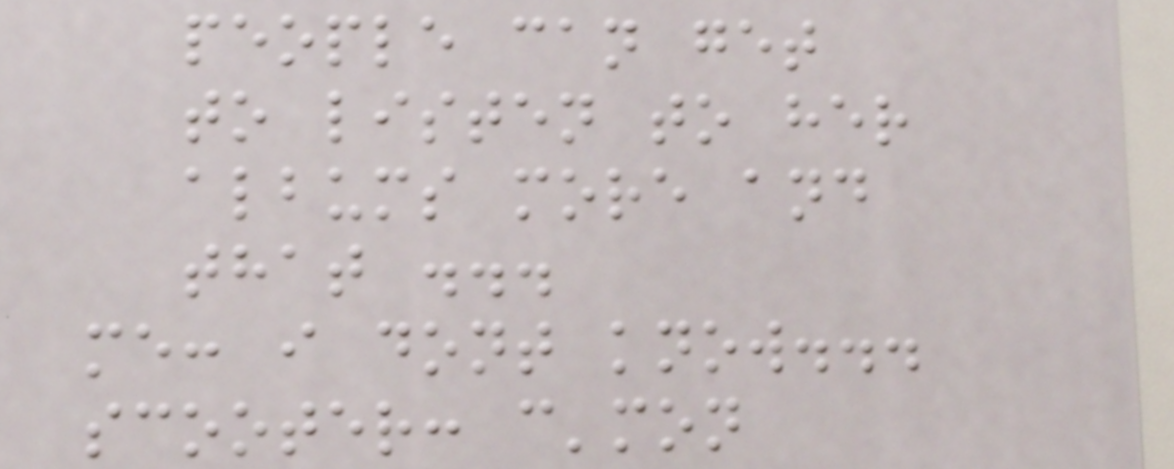people can get
to listen to her
albums more and
that ...
me: i dont know...
scooter: c'mon
